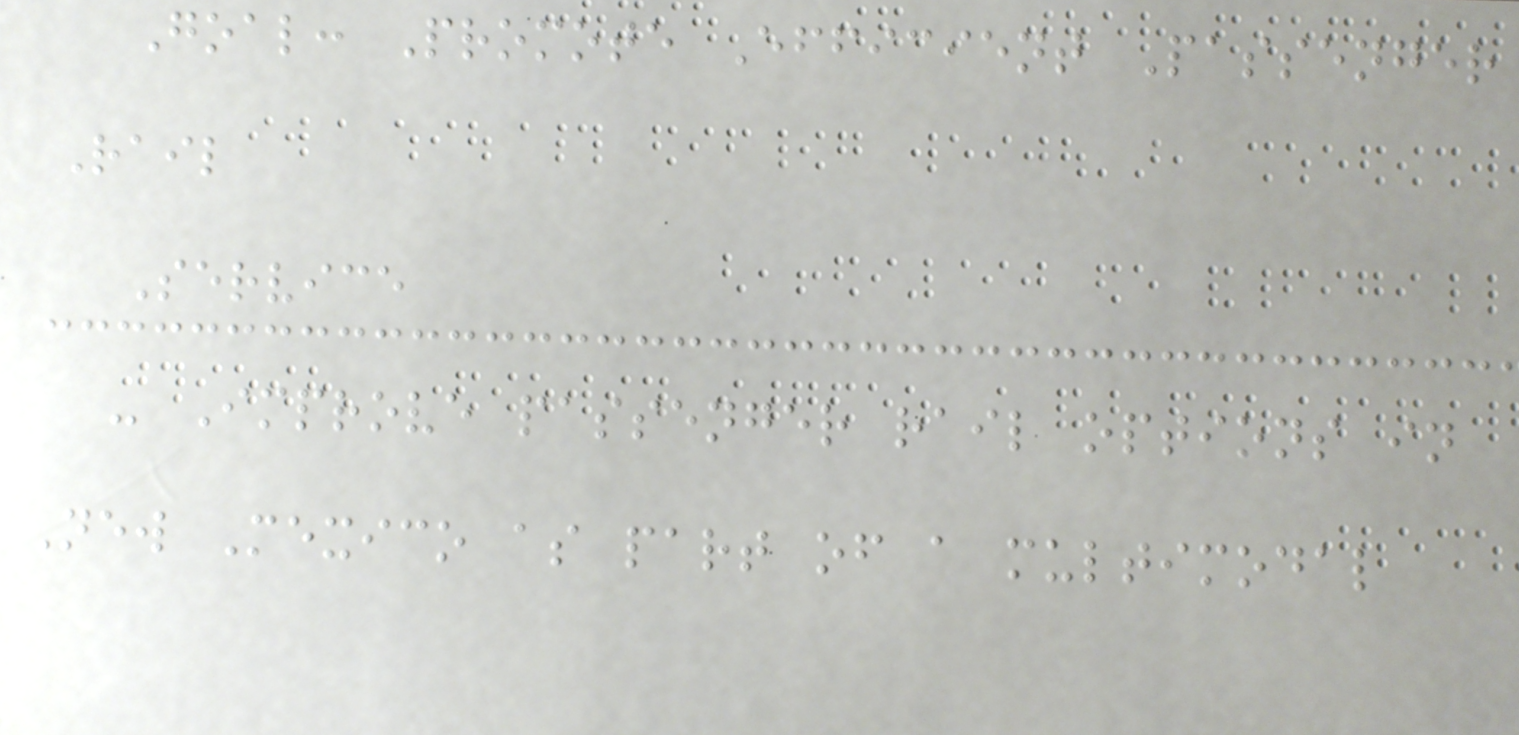Goal: Promote Efficient Passenger
Rail
Service
- Improve passenger rail options in
New Mexico as part of a multimodal
